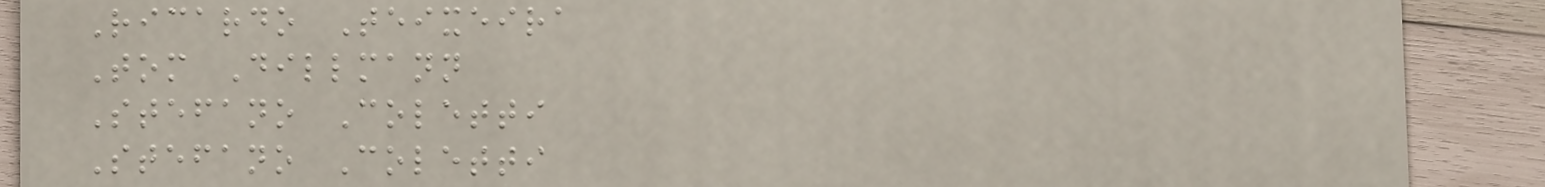Ricardo Teixeira
Tom Dillmann
Stefano Coletti
Stefano Coletti
